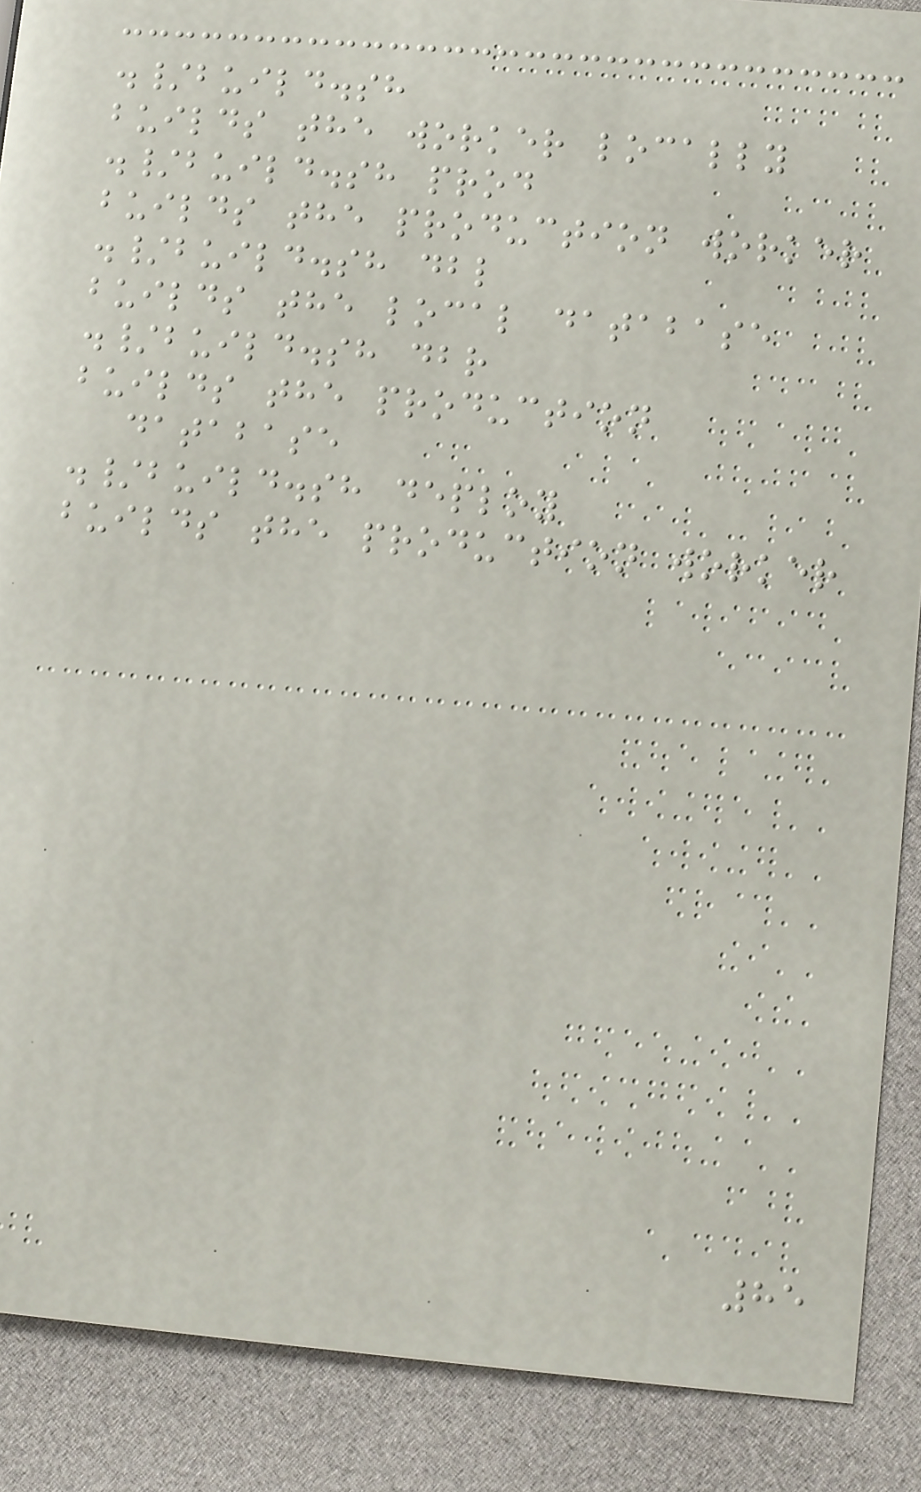./build.sh
builds the worker locally
./build.sh prod
builds the production worker
./build.sh dbl
builds the local database
./build.sh dbr
builds the production
database
./build.sh deploy
builds the production worker
85
